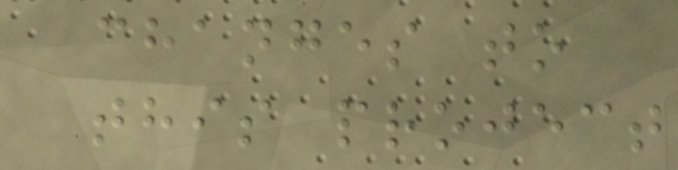changes to
this project
